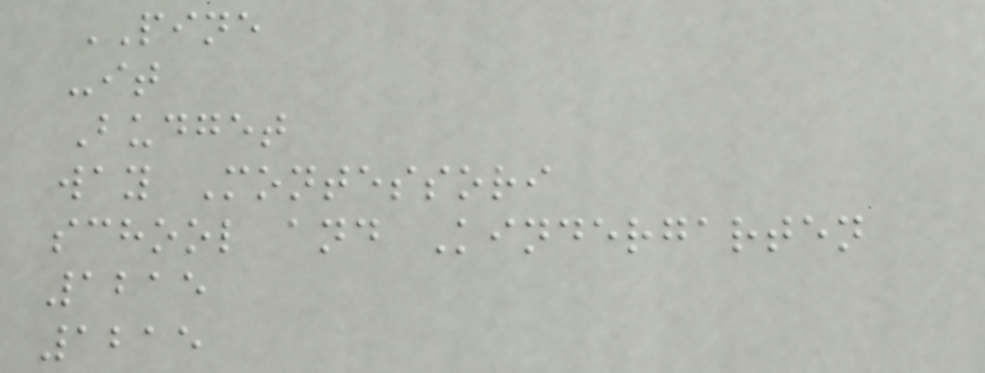PINE
-it
Budget
way Montessori
school and Kindergarten
1215
1215
